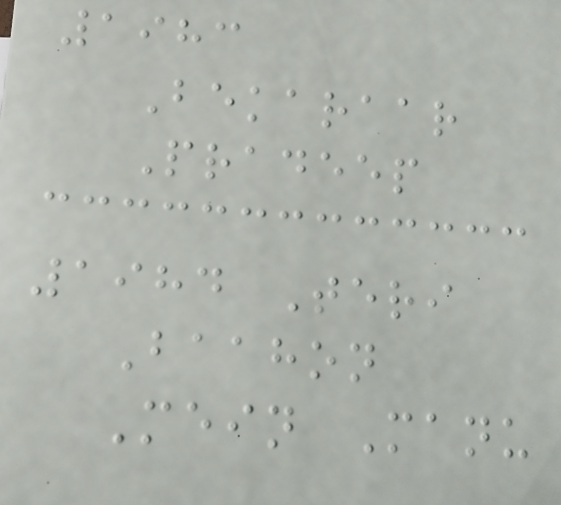1983
Bekaraar
Pradeep
1984 Teri
Baahon
Mein Manu
